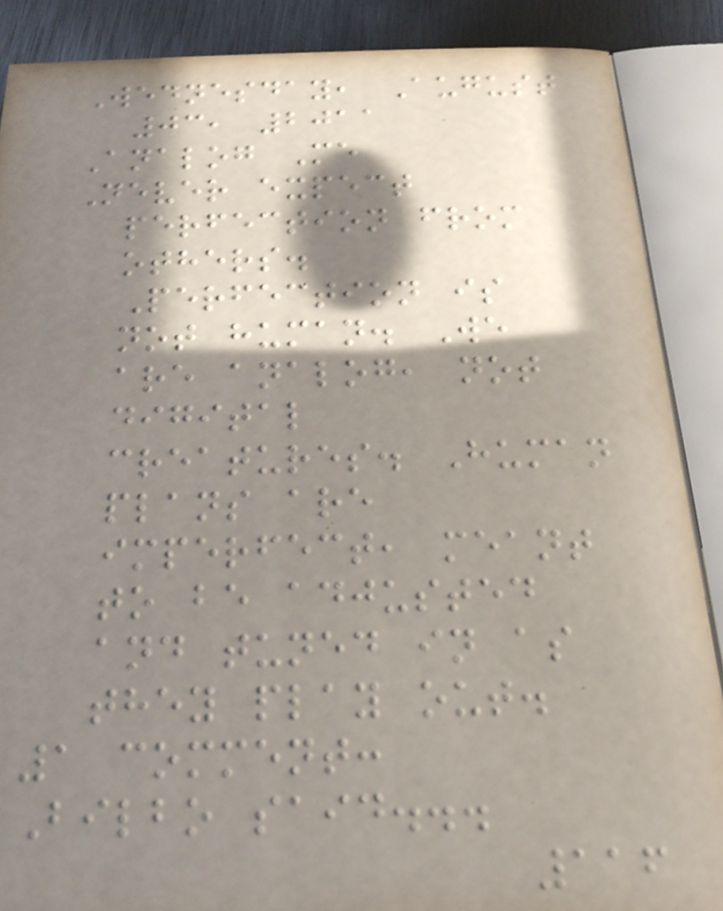Wednesday, August
03, 2011
Analog Me
Never expect
perfection from
others.
Perfection is
not human. We
are analog, not
digital
creatures. Human
plans are
imperfect, meant
to be adjusted
and tuned in as
they play out.
1 comment:
Bilbo said...
116
